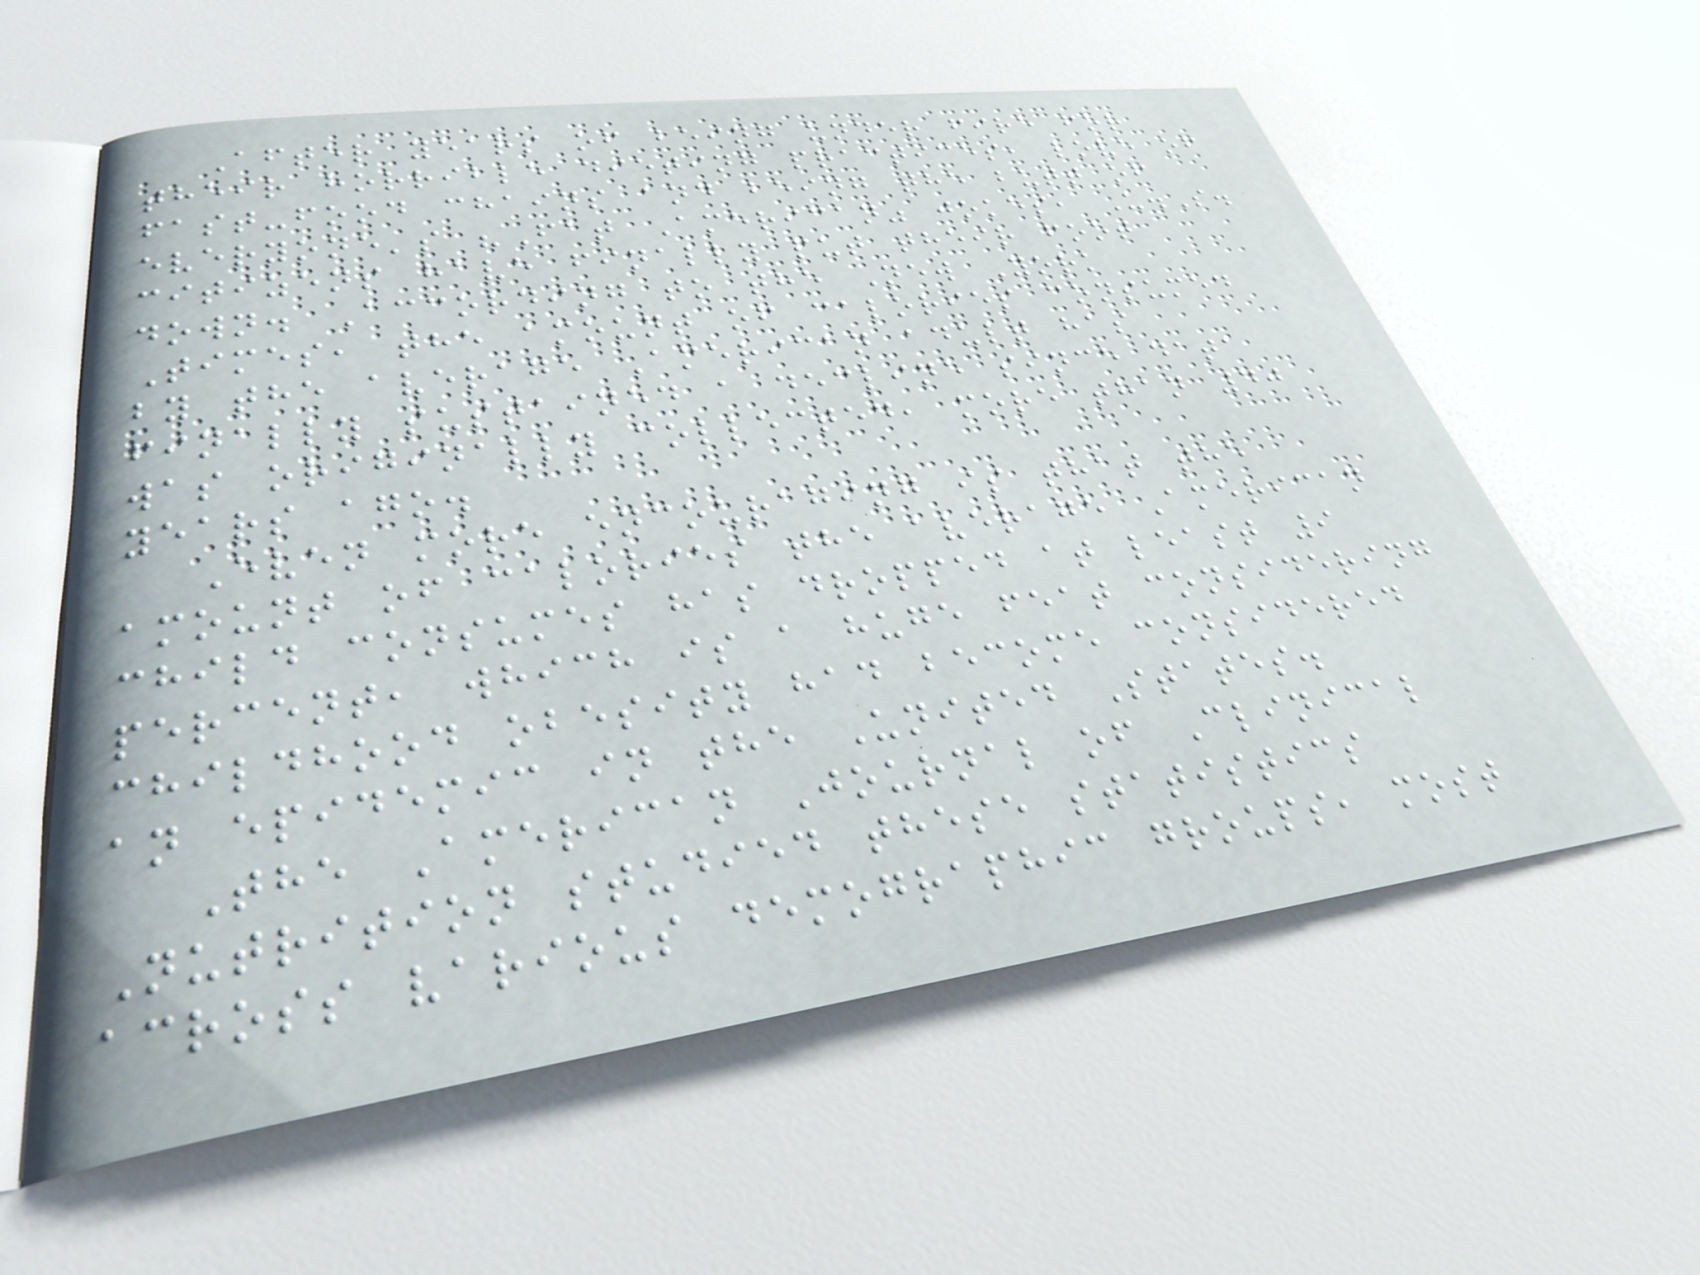After years of being under fire for
their horrible dieting practices, love of
fast-food chains and being the butt of
everyone's "Fat American" jokes, U.S.
citizens have finally put their foot
down. According to the New York
Times, the amount of calories consumed
by the average American adult has
finally sustained a decline since data
was originally collected, more than 40
years ago.
Even more encouraging is that the
amount of calories the average American
child consumes has dropped at least 9
percent, which is a huge feat considering
childhood obesity had become considered
an epidemic in the United States.
The American Journal of Clinical
Nutrition studied these statistics
across various demographic groups, most
